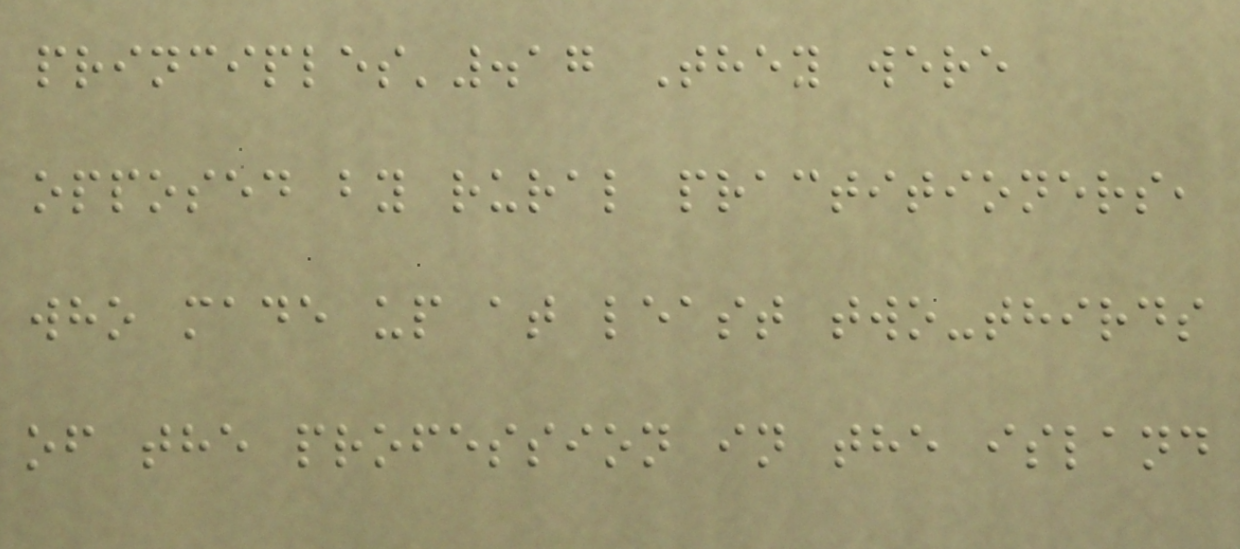principles'.17 They were
opposed by rural practitioners,
who made up at least two-thirds
of the profession in the island
